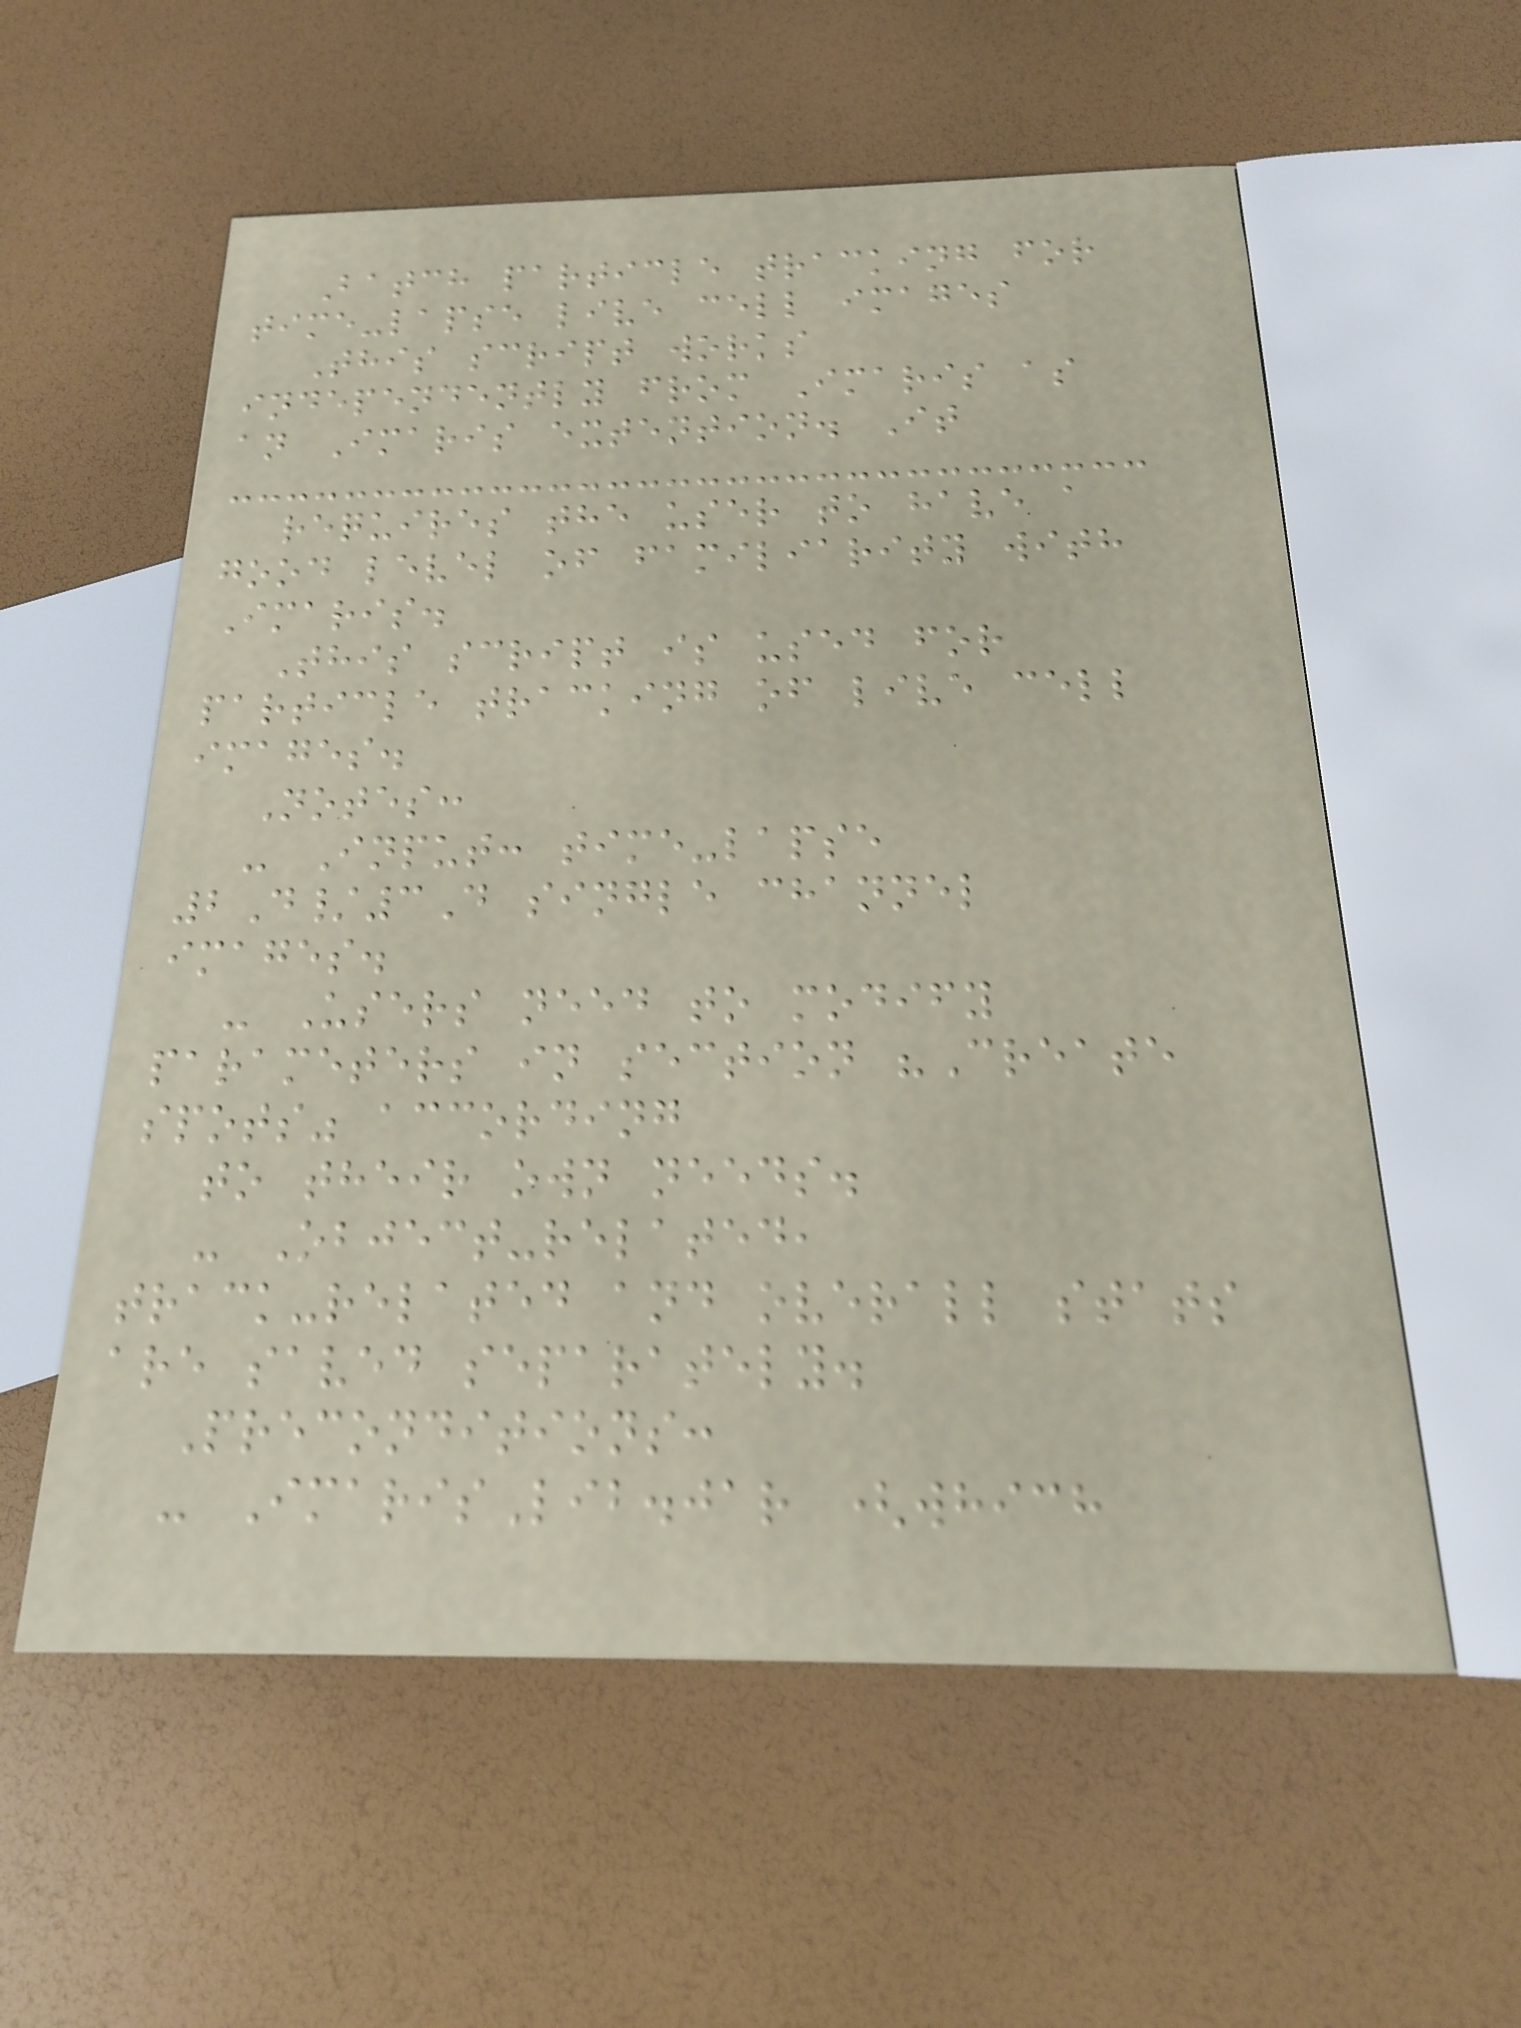Batch particle tracking for
time-lapse live cell images
This script works
independently from Imaris as
an Imaris extention. It
requires the user to have a
good level of familiarity with
Imaris.
This script is used for
particle tracking of live cell
images.
Notes:
- Input: time-lapse
2D/3D single channel
images.
- Users need to modify
parameters in section "Create
spots" according
to their own needs.
- Object-related,
track-related and overall stats
are saved separately.
Preconditions:
- ImarisLib.jar (which
